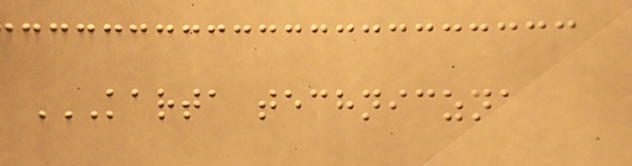KARTA TECHNICZNA
